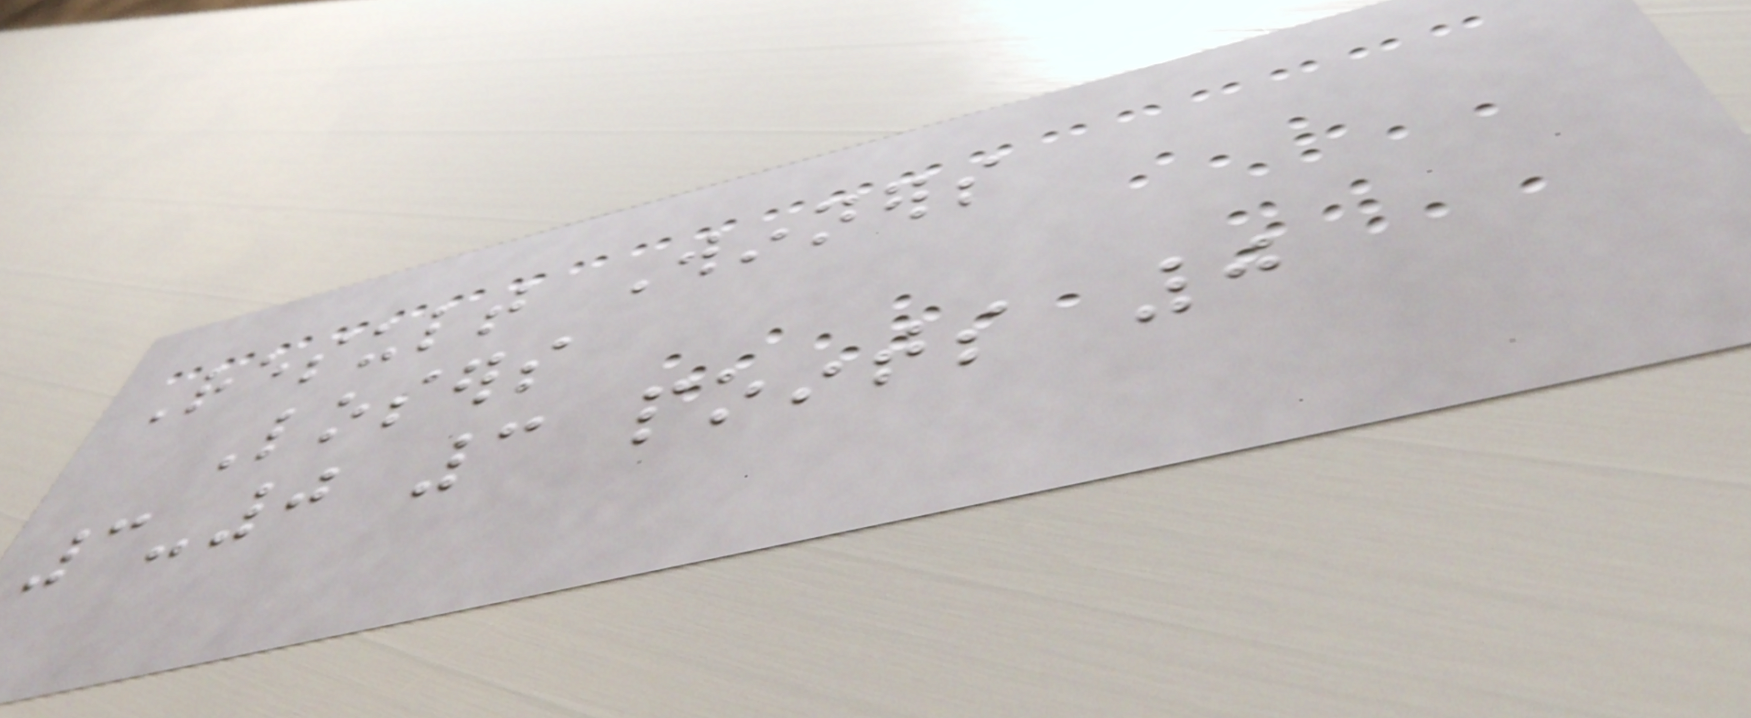Result Winners
Losers
3-0 3 points 0
